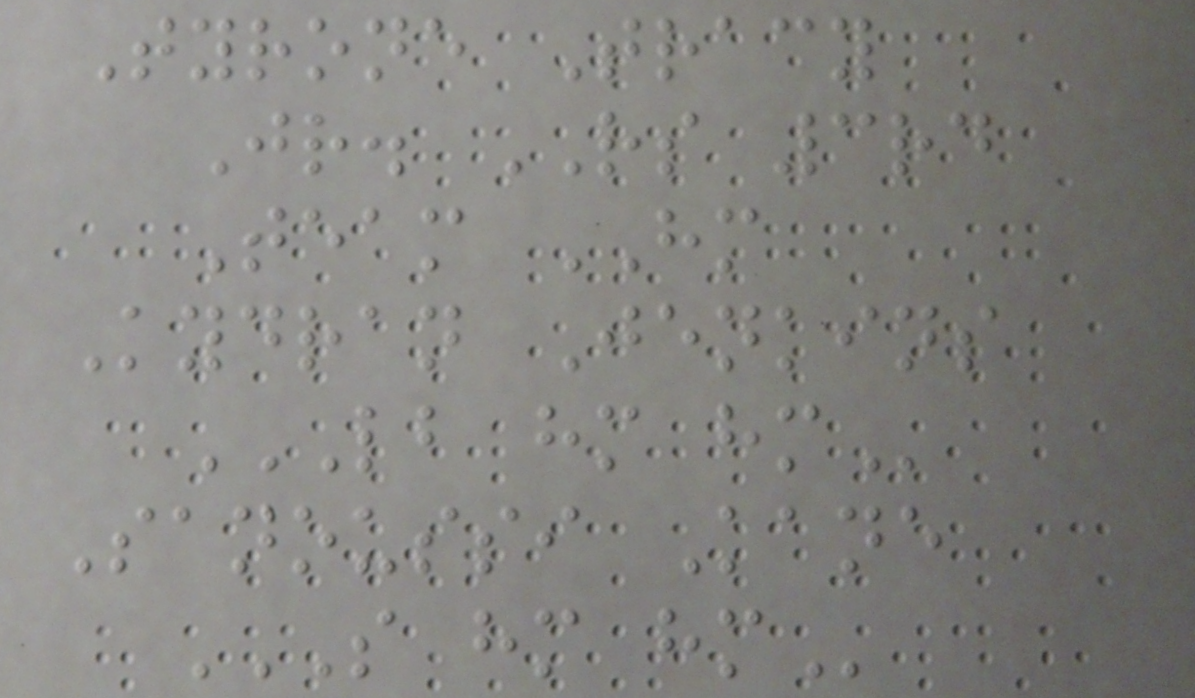Tyrone Tracy
Jr. RS 3rd
Team HM
Kydran Jenkins
LB HM HM
Sanoussi Kane
S HM HM
